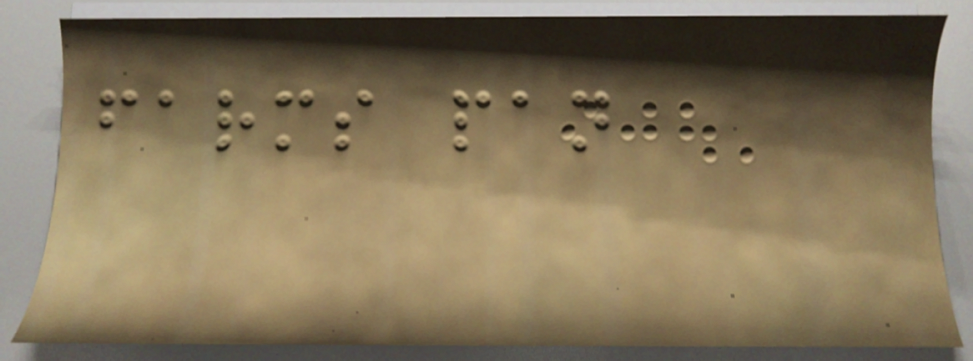farms pan
